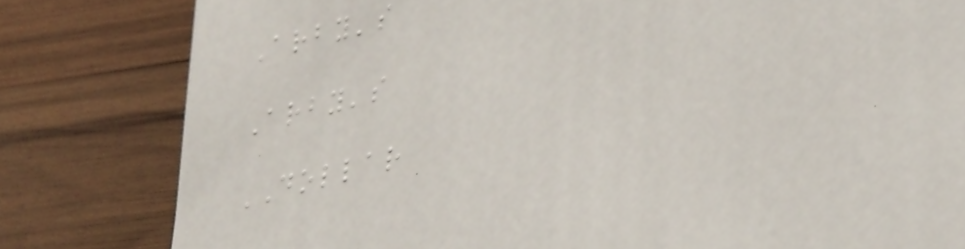Arby's
Arby's
DOLLAR
